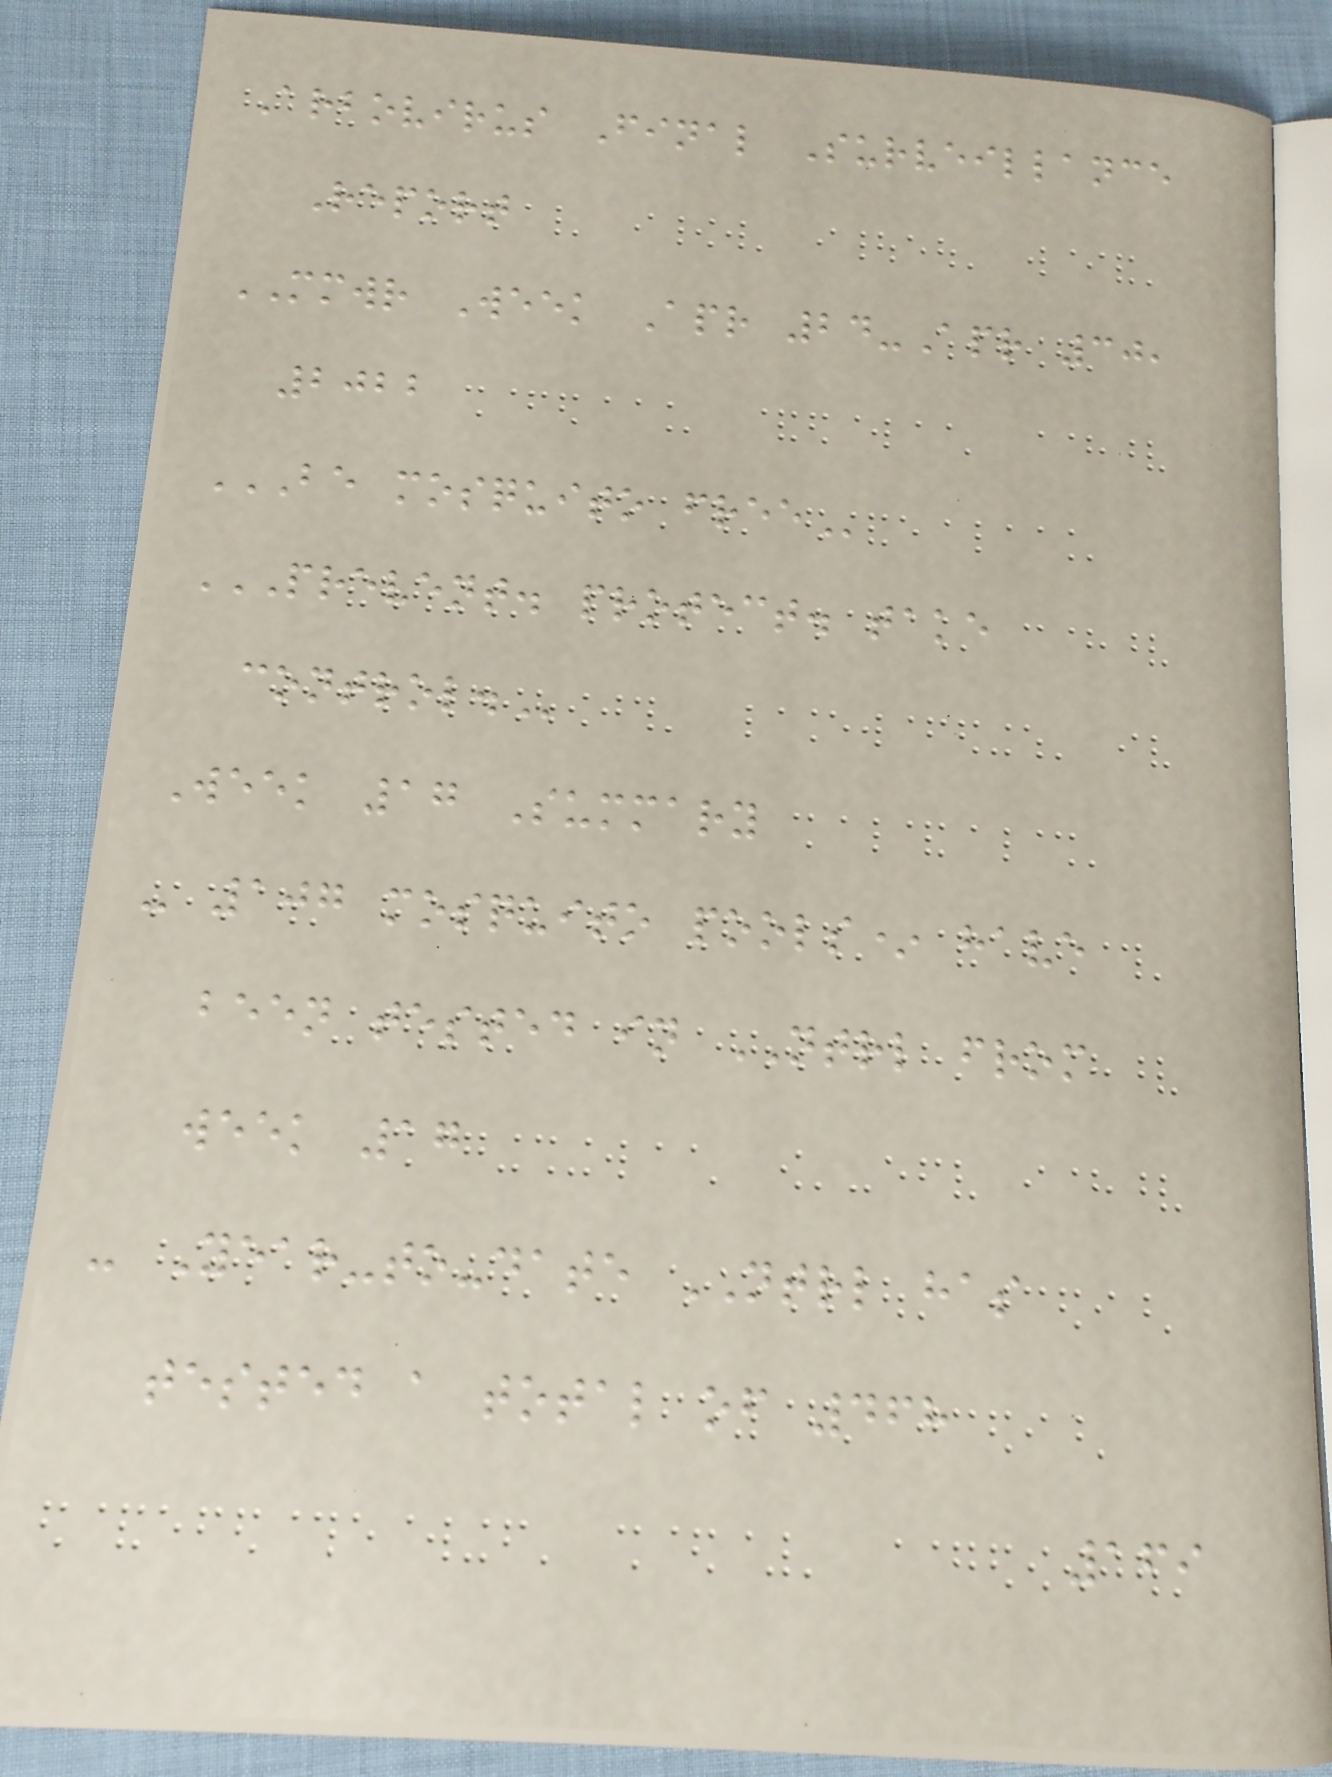Arbovirus Final Surveillance
Report
MMWR Week Apr 24-Apr 30,
2022
BE MOSQUITO FREE
PREVENT. PROTECT. TAKE
CONTROL.
Week 17 Summary
- 107 mosquito pools* have
been tested in NTRL from
week 17
- Year-to-date NTRL has
tested a total of 468
169
